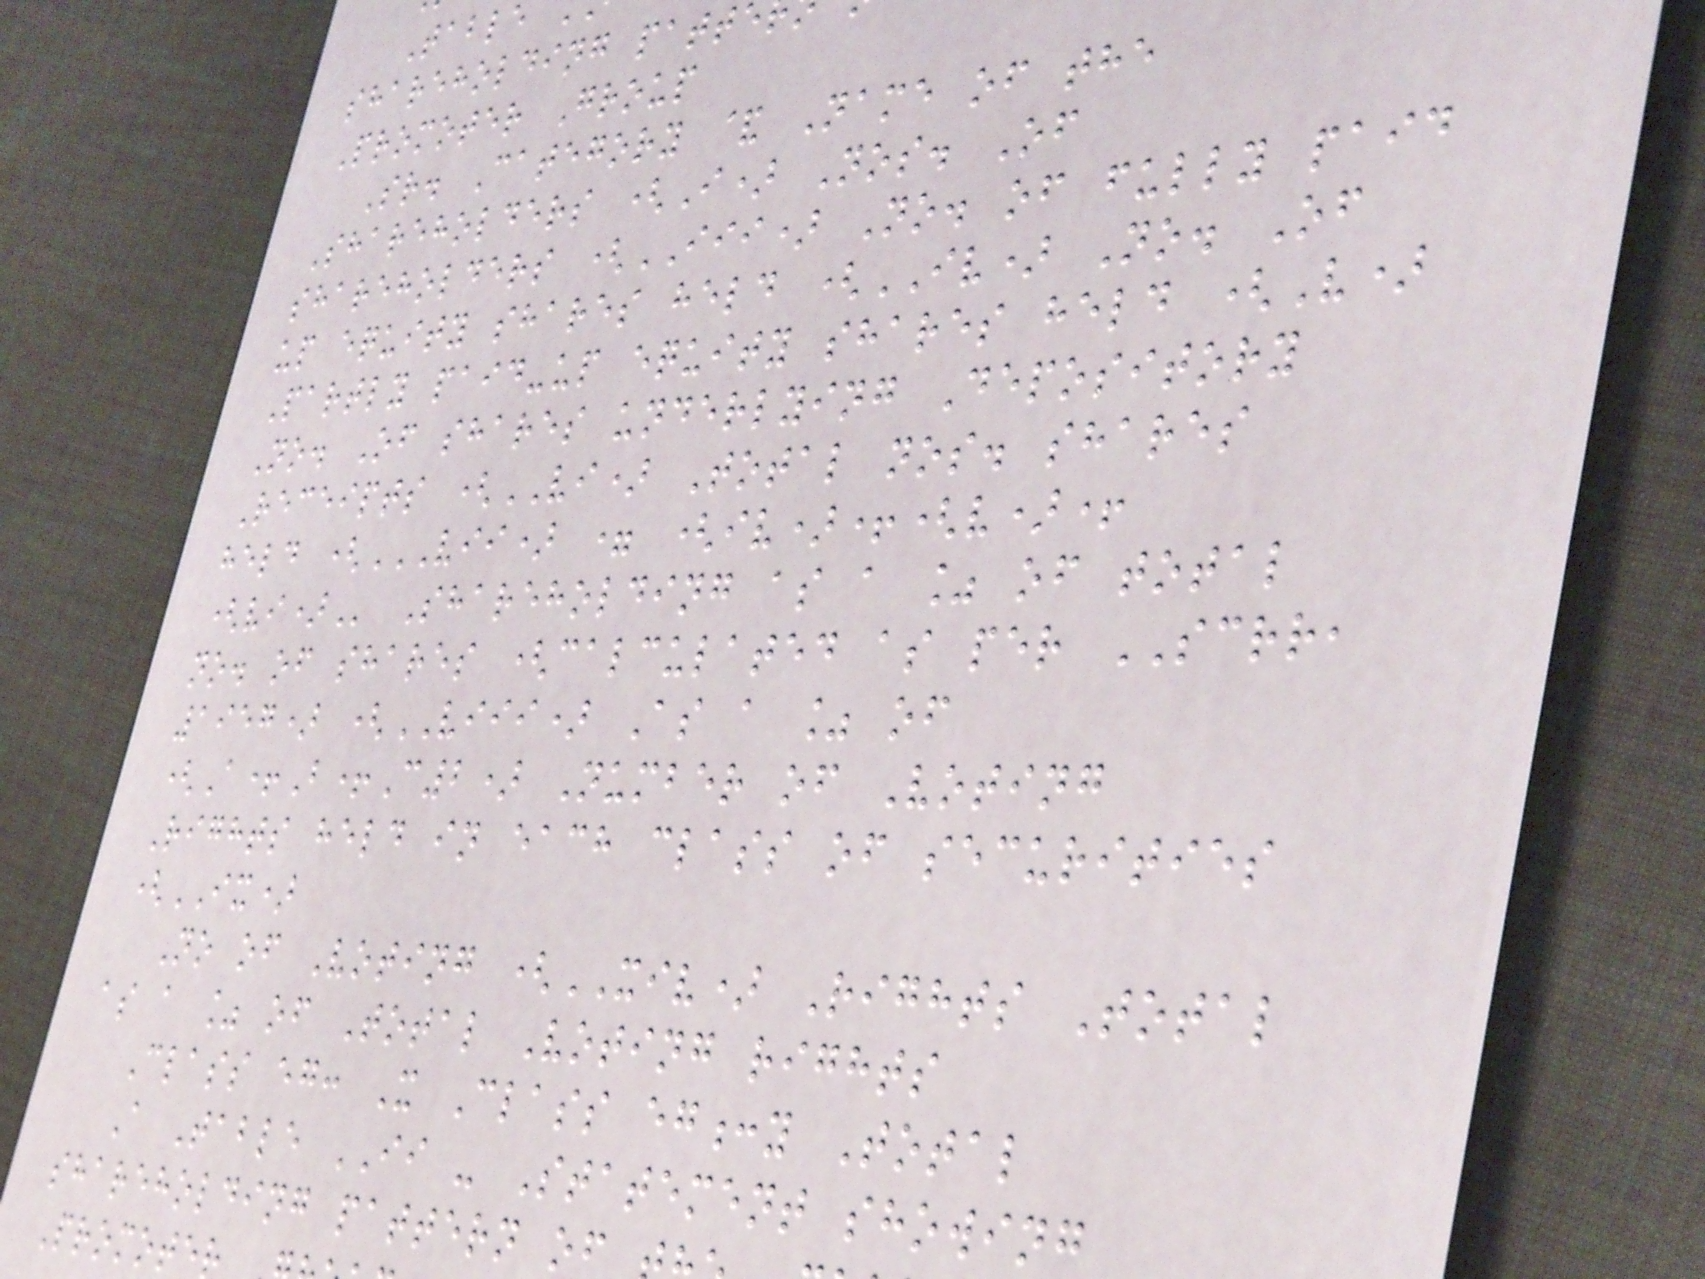shareholding patte
Promoter Group
Sr. Category & Name of the
Shareholders (I) Nos. Of
shareholders (III) No. of fully paid
up equity shares held (IV) No. Of
Partly paid-up equity shares held (V)
No. Of shares underlying Depository
Receipts (VI) Total nos. shares
held (VII) = (IV)+(V)+
Shareholding as a % of total
no. of shares (calculated as per SCRR,
1957) (VIII) As a % of
(A+B+C2) Number of Voting
Rights held in each class of securities
(IX)
No of Voting (XIV) Rights Total
as a % of Total Voting rights
Class eg: X Class eg:y Total
A Table II - Statement showing
shareholding pattern of
Promoter
